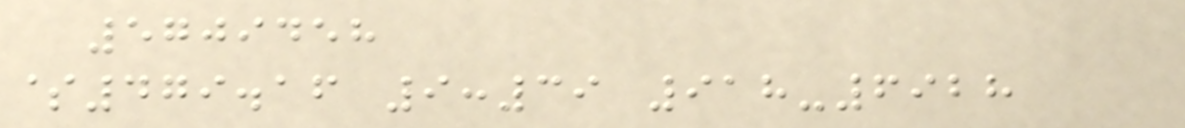5709458
$479.16 9:39 918-6928
